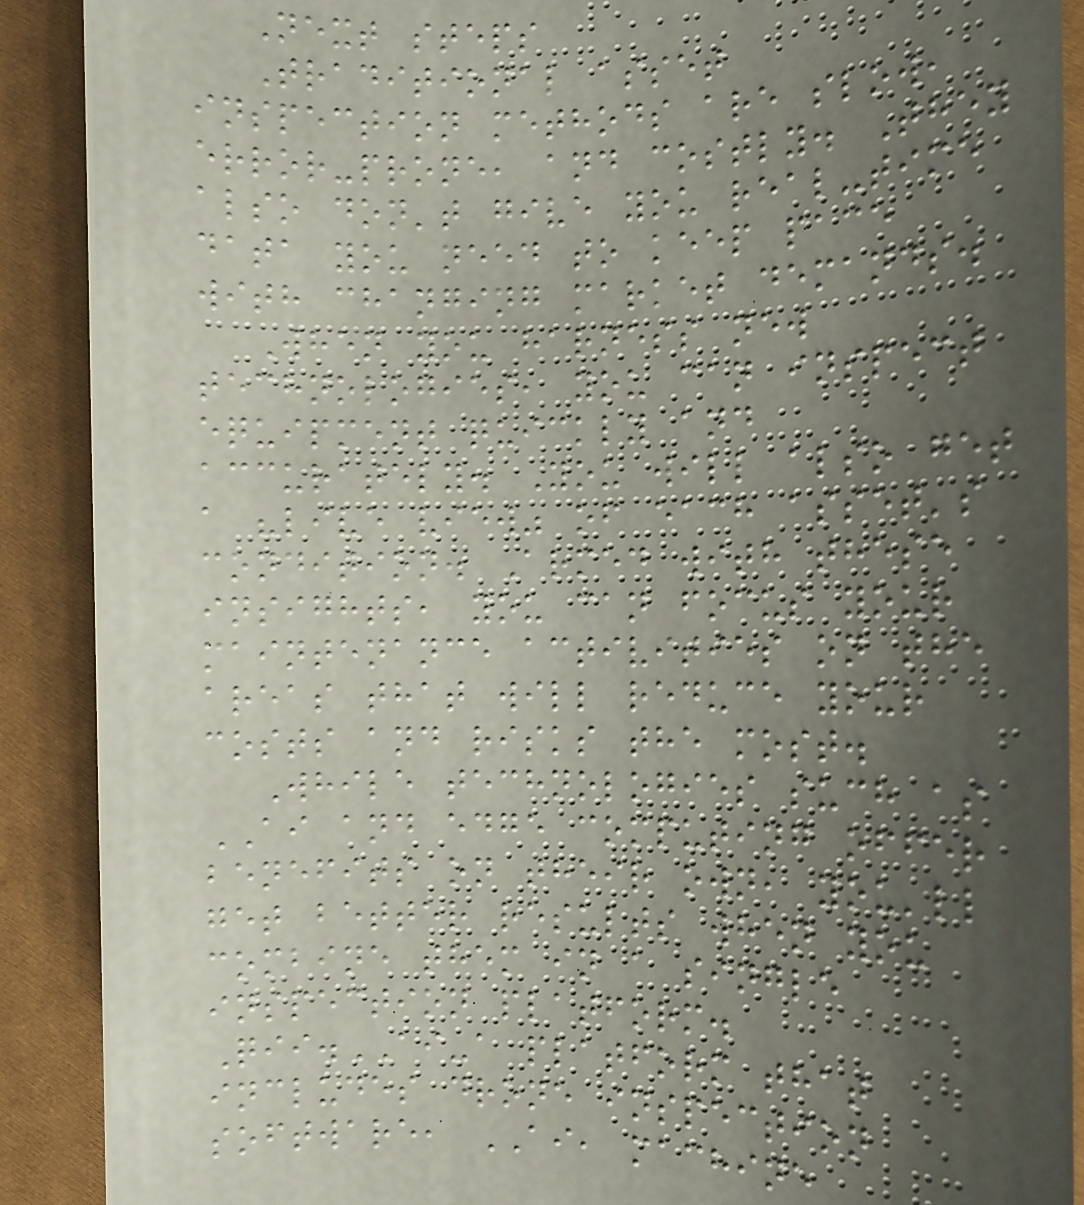Next steps
Traditional asset
inspection methods are slow,
error-prone, and costly. They
also don't give you real-time
data you need to keep pace
with changing market demands.
When you harness new
technologies, you can inspect
equipment quickly and
accurately. You will also get
a "live view" of each asset's
condition. Armed with these
insights, you can focus your
maintenance activities on the
areas that will reduce your
costs and risks the most.
While technologies such as
AI and edge computing offer
benefits on their own, you'll
get better results when you
combine them in a single
inspection platform.
Qii.AI-a platform that
includes drone inspection
software, AI, machine
